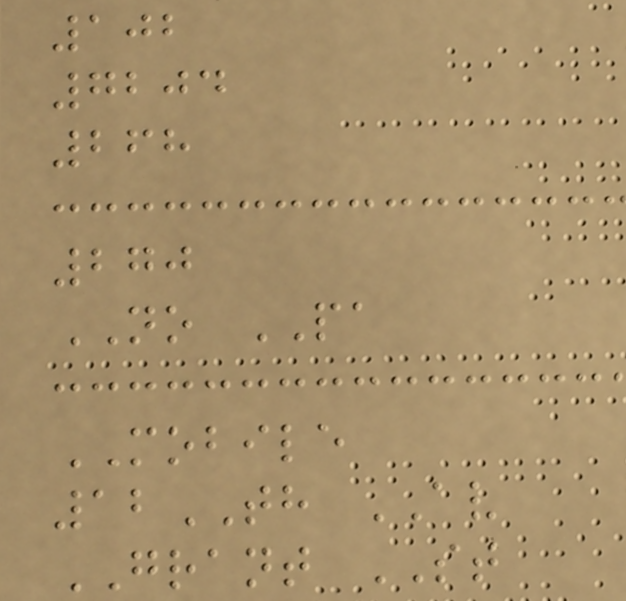102
7204
268
270
NO PA
MOBILE
12TH AV
GRANT ST
